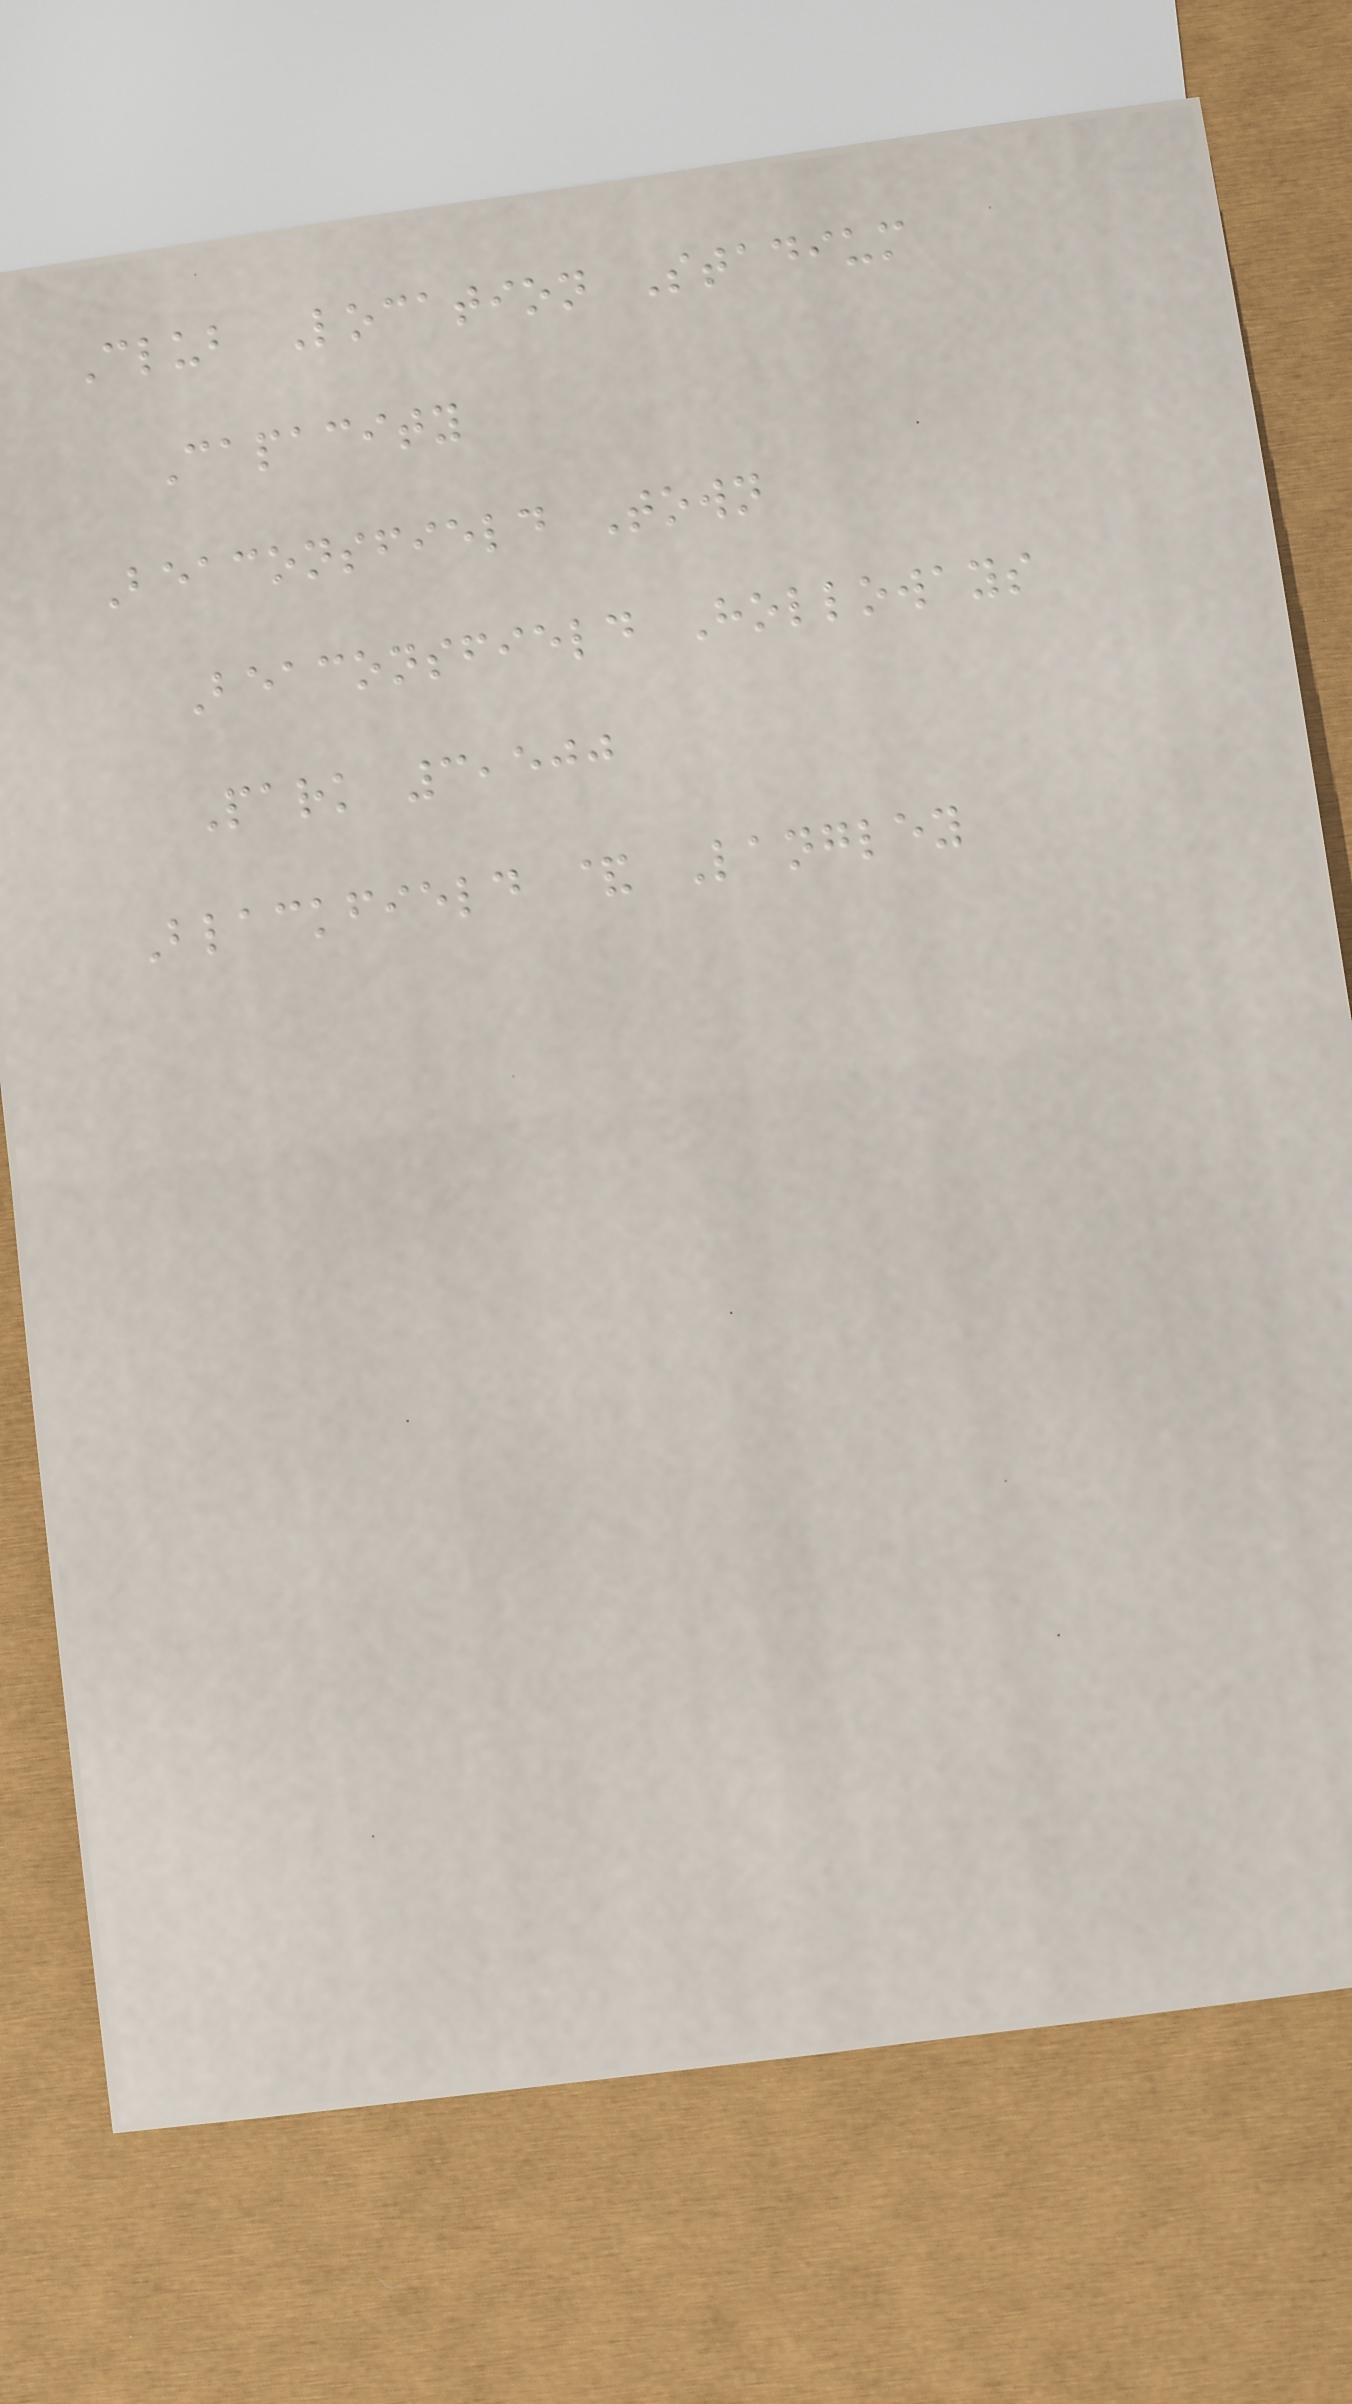Club Location Stadium
Capacity
Beaconsfield Town
Beaconsfield Holloways
Park 3,500
Blackfield & Langley
